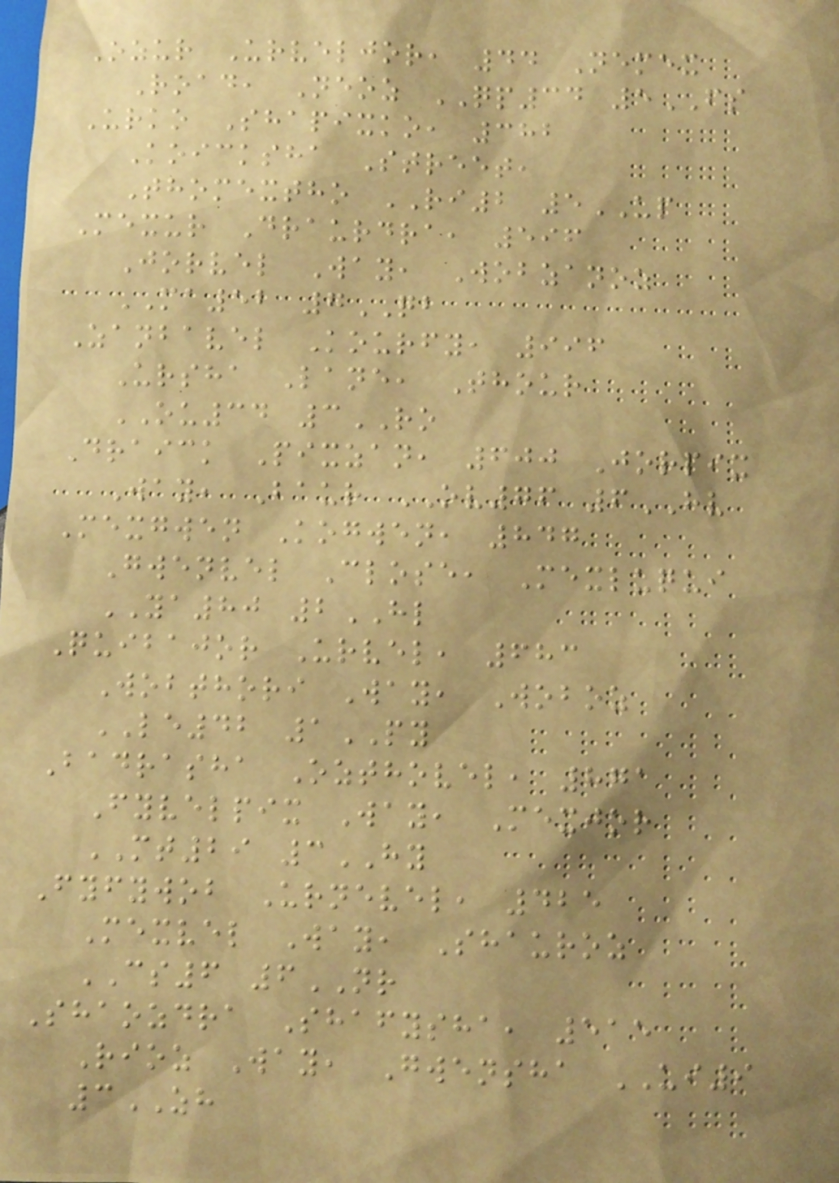Ozur Urveljor, 44 Nemex
Road, Neoz QP34 5FS
Urko Shapixko, 382
Koicksha Street,
Thomextho RI2 5UP
Mexur Draurdra, 596
Jorvel Way, Wobzanoz
MA52 7QB
Zanbavel Kourfy, 996
Ursha Lane, Thour
OU34 3RO
Draick Pixzan, 600 Jorpix
Way, Baur OV76 6HV
Mexgwen Kogwen, 847
Gwenvel Close, Mexluqui
YA80 2HL
Quibajor Urvel, 683
Wobthori Way, Woboz
LE42 1PY
Badrasha Ozthovel, 871
Fyvelpix Way, Mexjor
MT29 3HY
Fyfywob Urnevel, 425
Mexvel Way, Shauroz
CS6 6NR
Shaozdra Shafysha, 515
Rioz Way, Gwensha UI9
3ZH
